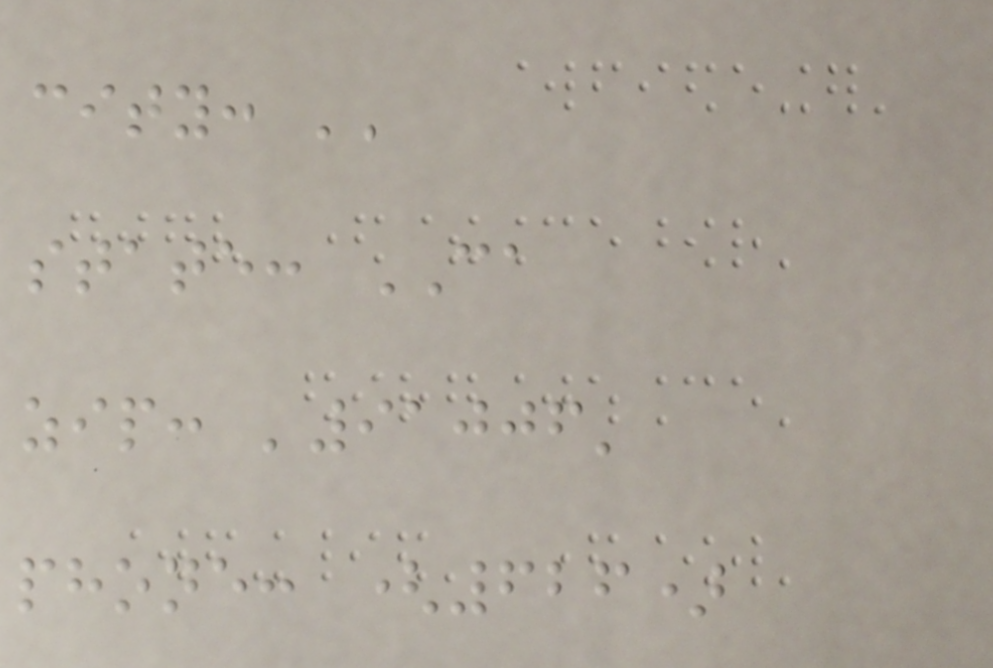city: ''
state: CA
zip: '91006'
phone: (626)
